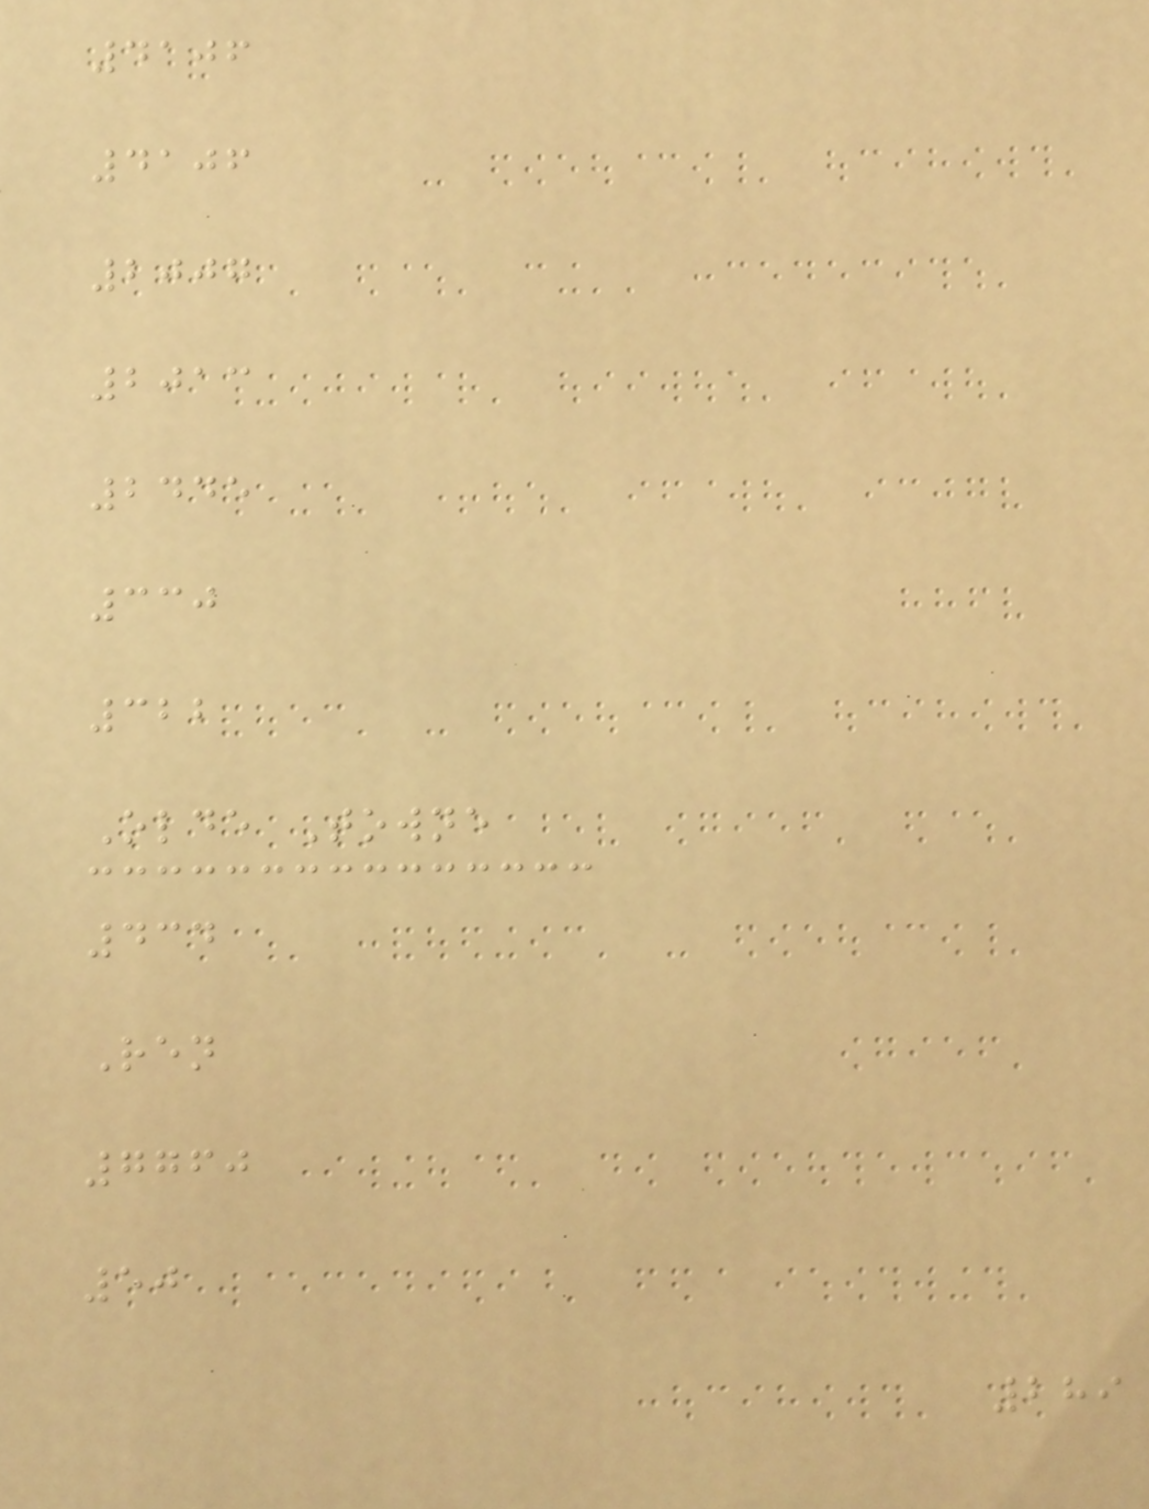4106
4106
2007
2013
2445
330
322
Olde Towne
434
Ren
7760
50
289
